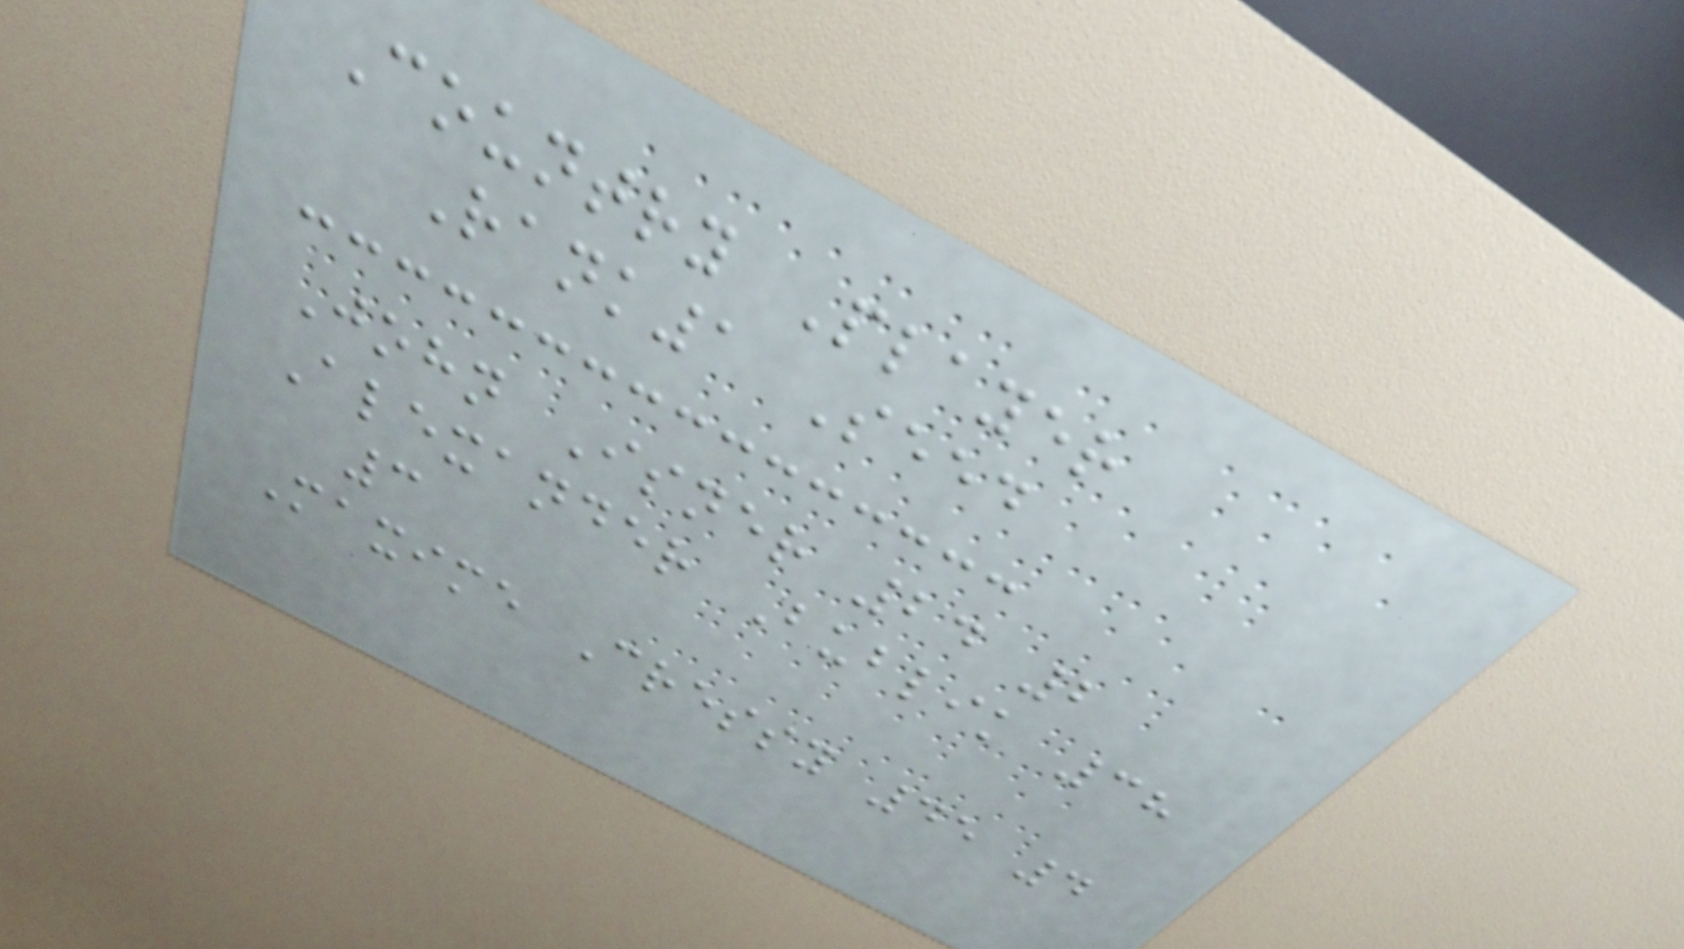Country Player
Rank1 Seed
John Isner 24 2
Alexander Bublik 38
3
Maxime Cressy 45 4
